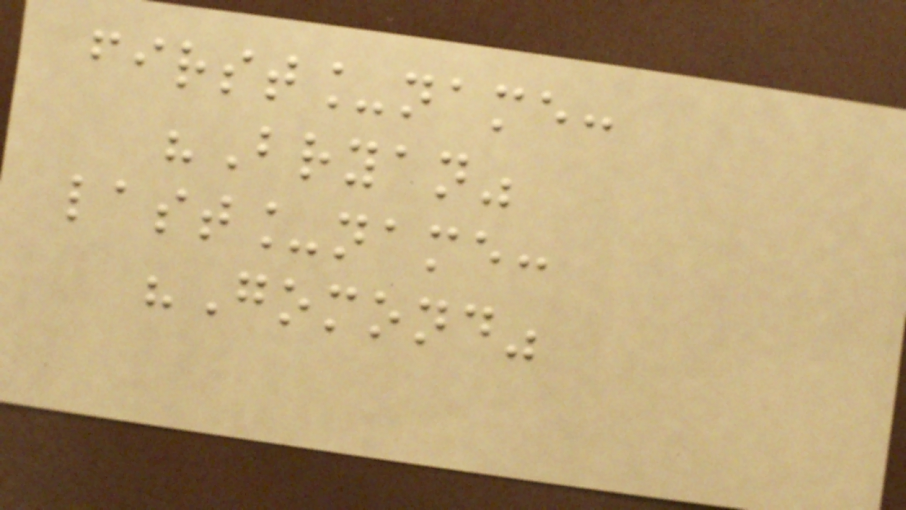first_name:
"Bryan"
last_name:
"Gomond"
